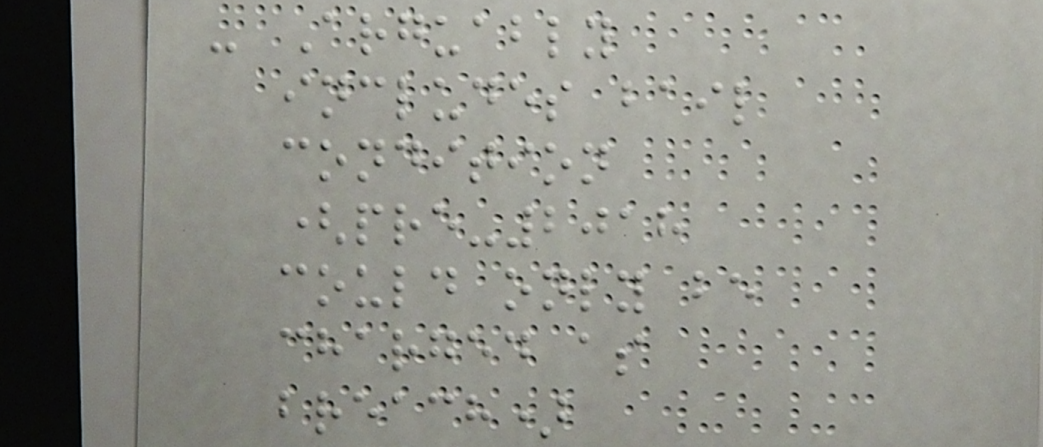- Arguably
includes bail
condition
(pre-2018
could only be
charged as
breach)
